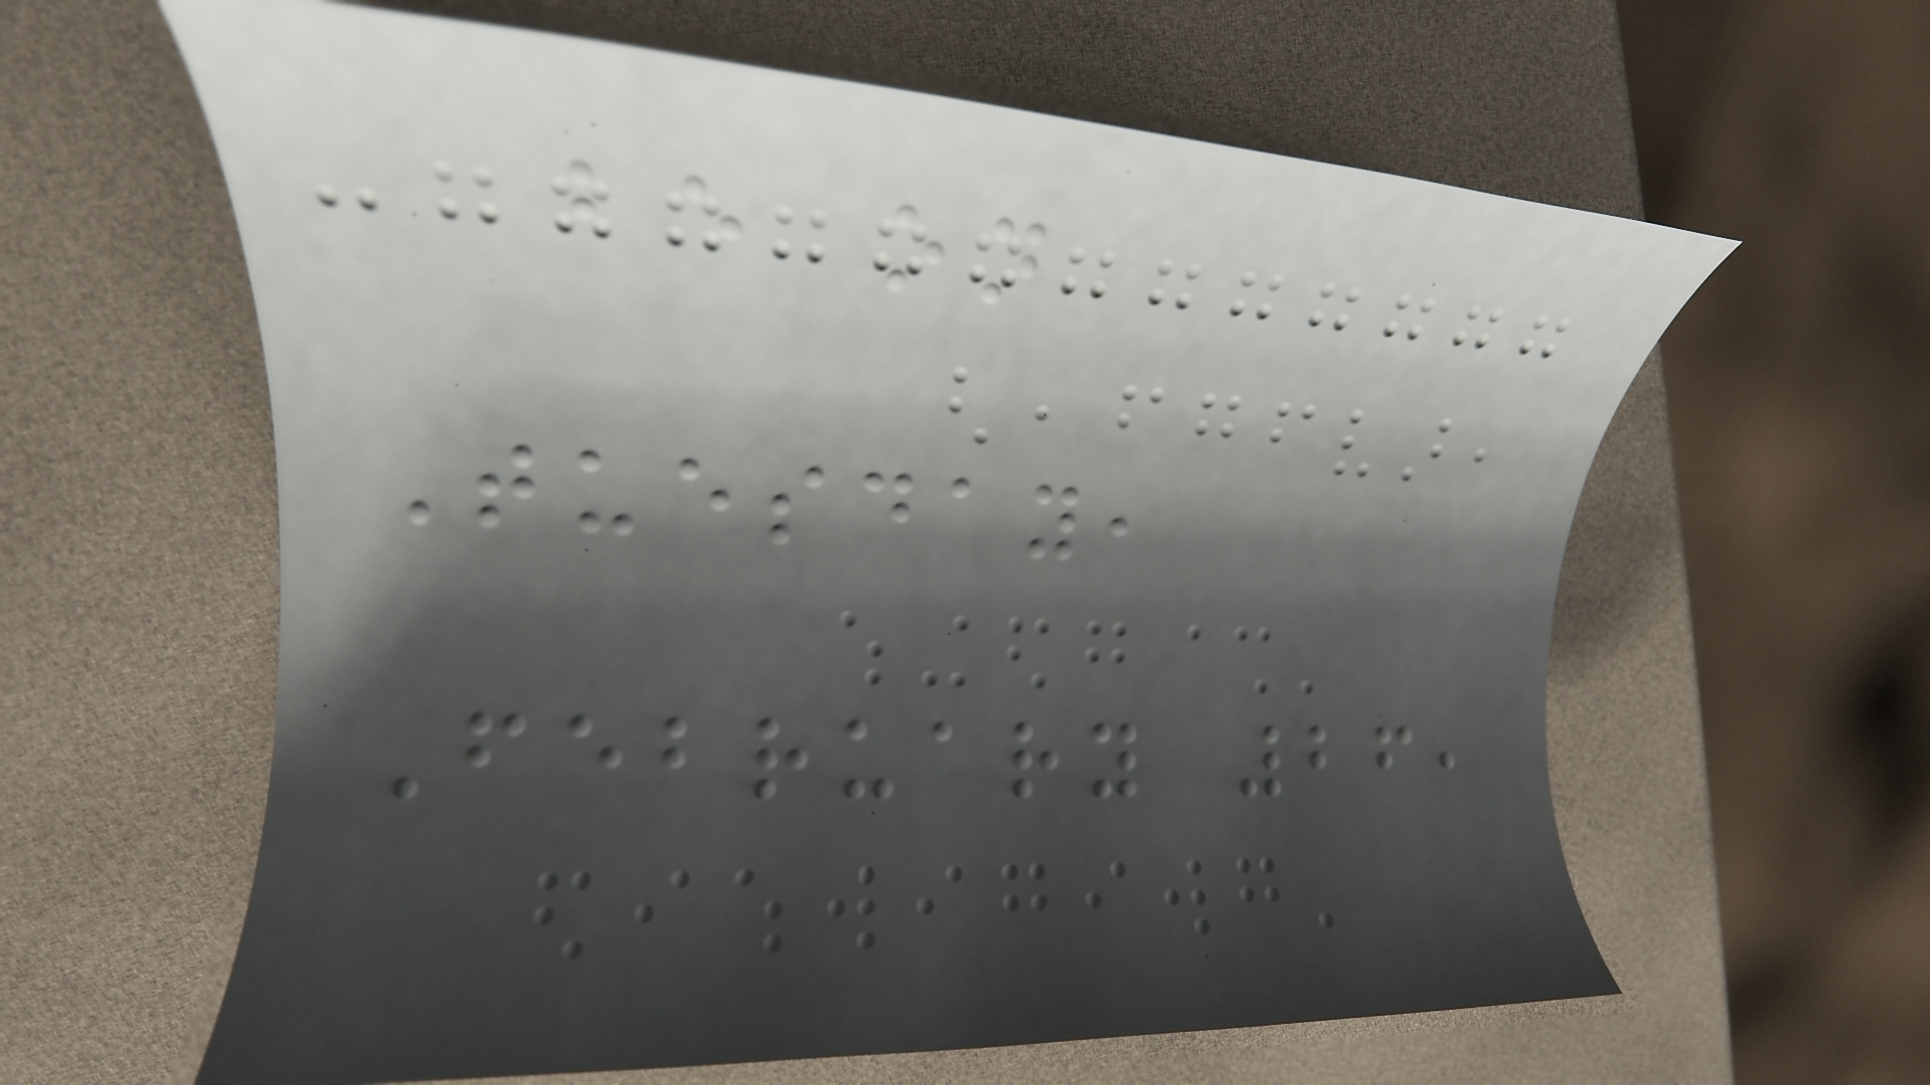be on
Tuesday,
February 26,
